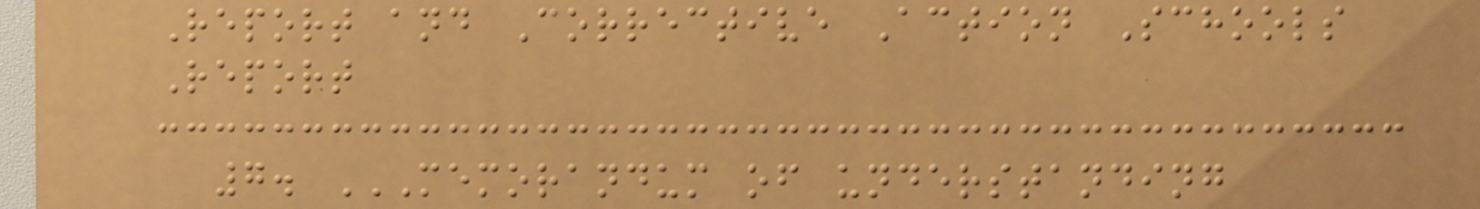Report and Corrective Action Schools
Report
7. MEMORANDUM OF UNDERSTANDING
